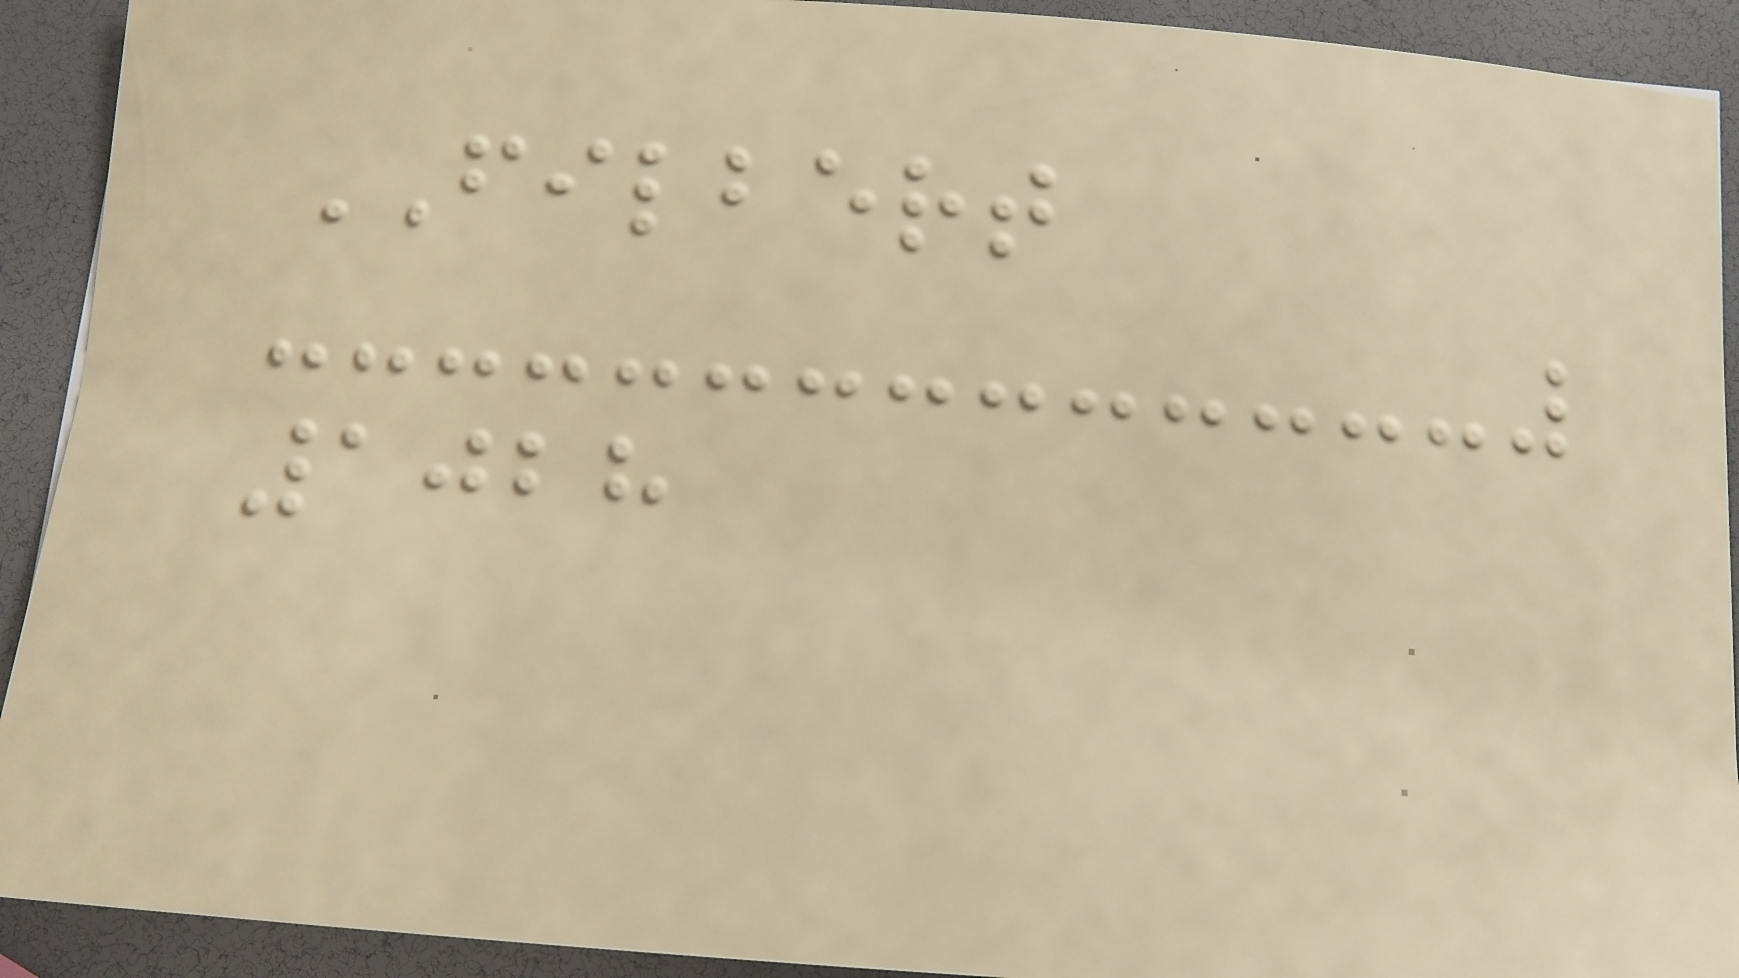FILBERT
1028
